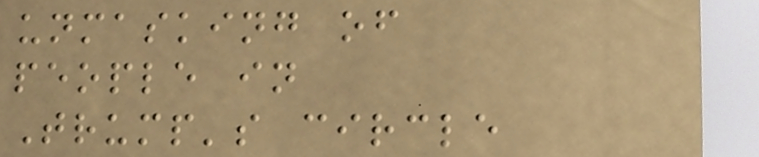unmasking of
people in
Trump's circle
